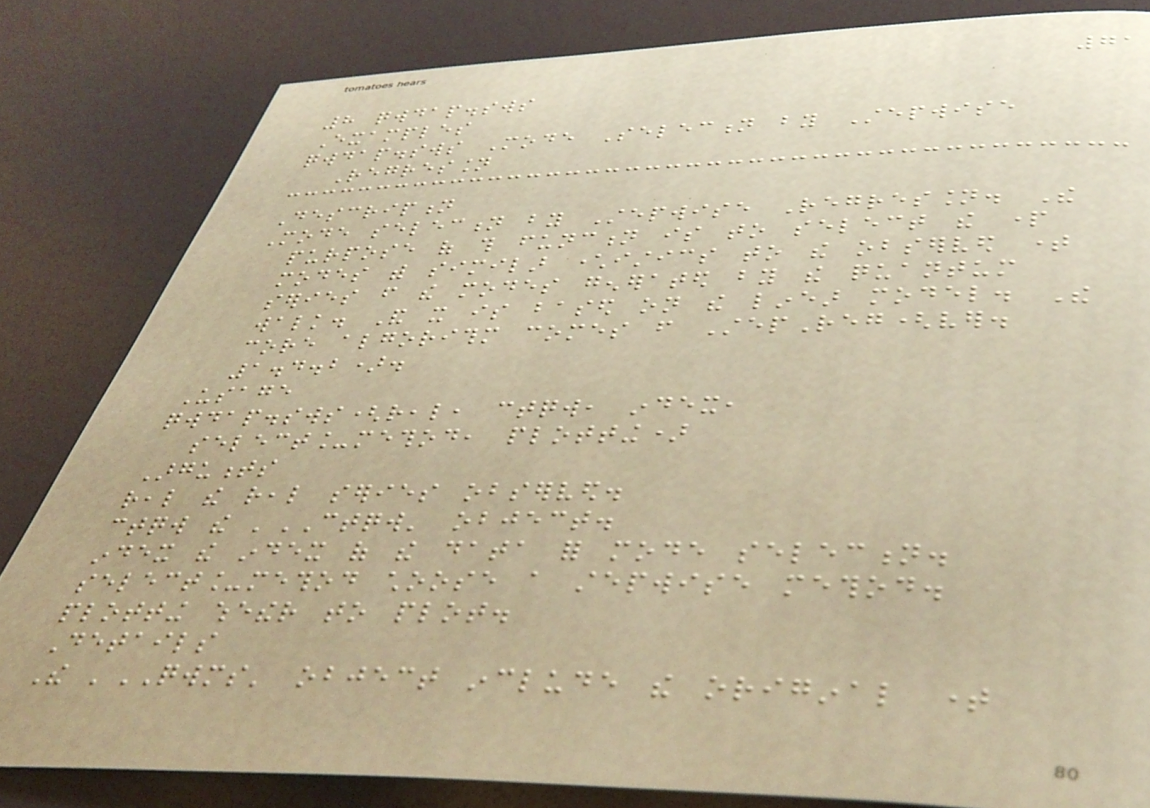71
8 qwdap.sws
Examples
qwdap.sws Mode Selection by Stepwise
Regression
Description
Mode selection by Stepwise Regression. The
purpose of this function is to select the part
modes with similar characteristics to the observed time
series from the modes generated by the quantum
walk. And it is based on the linear model. The
core algorithm comes from StepReg(ver.
1.4.2).
Usage
qwdap.sws(real, ctqw, index,
select_method, plotting)
Arguments
real the real series observed.
ctqw the 'CTQW' object.
index the index of the data for mode selection.
select_method choose a stepwise method.
plotting whether to plot.
Details
The 'QWMS' object include the original time
